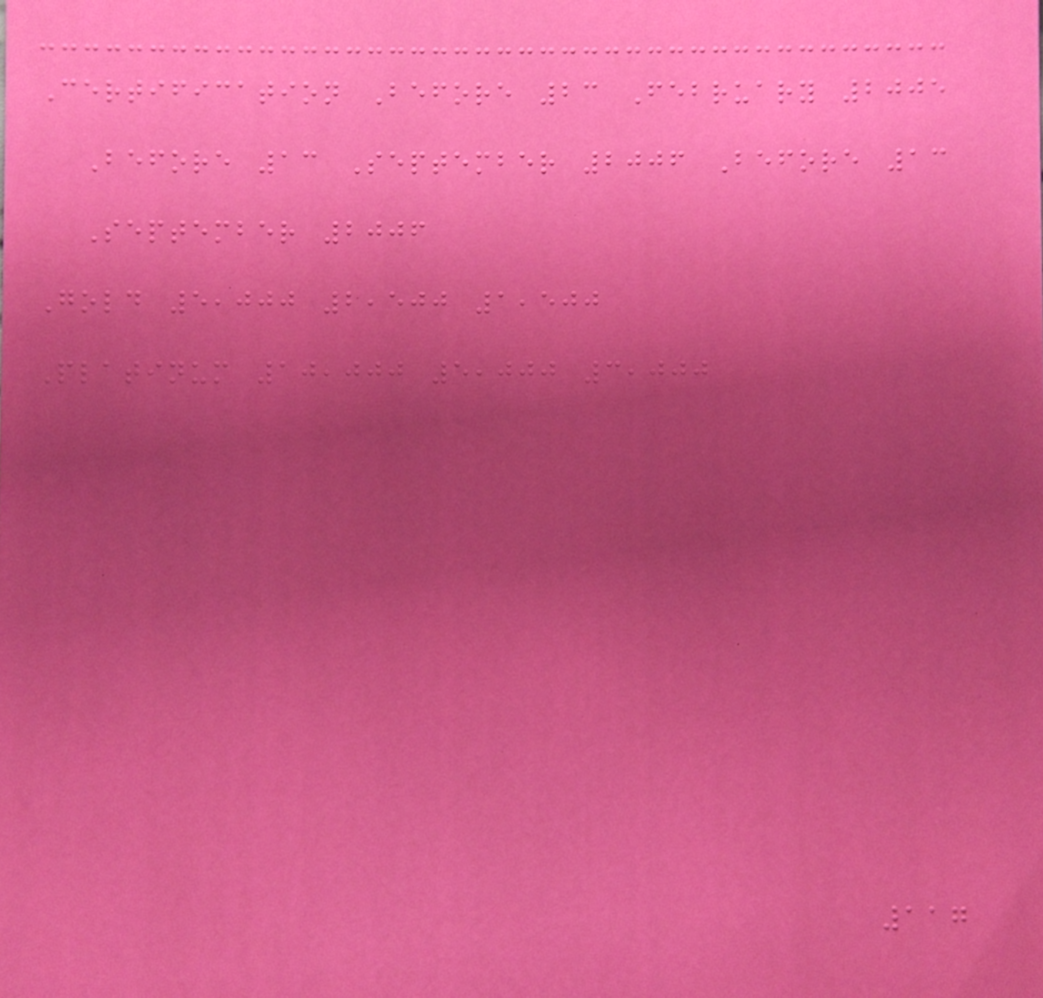Certification Before 23 February 2005
Before 13 September 2006 Before 13
September 2006
Gold 5,000 2,500 1,500
Platinum 10,000 5,000 3,000
117
